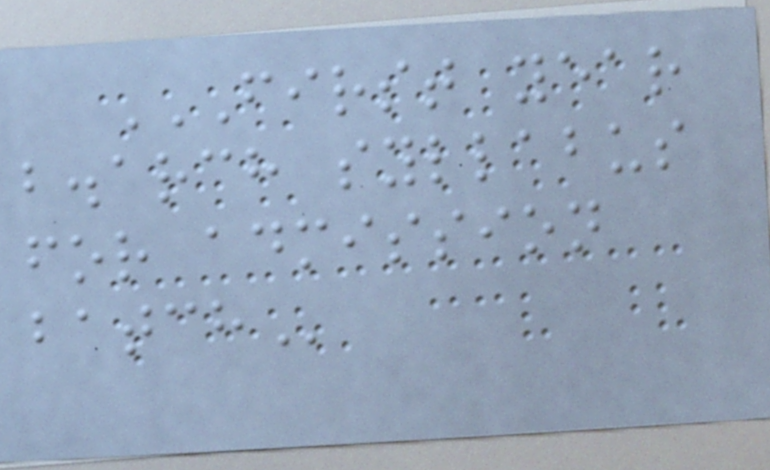FIRST YEAR
B.ARCH SYLLABUS
FOR ADMISSION
BATCH
